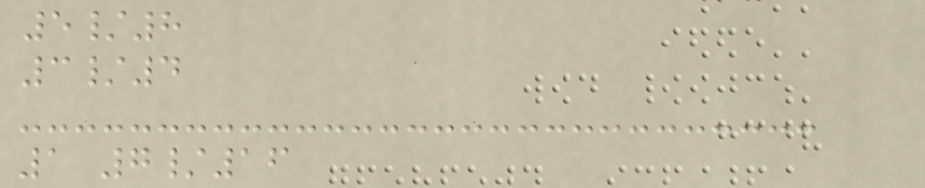5/8
3/4
1 7/16
